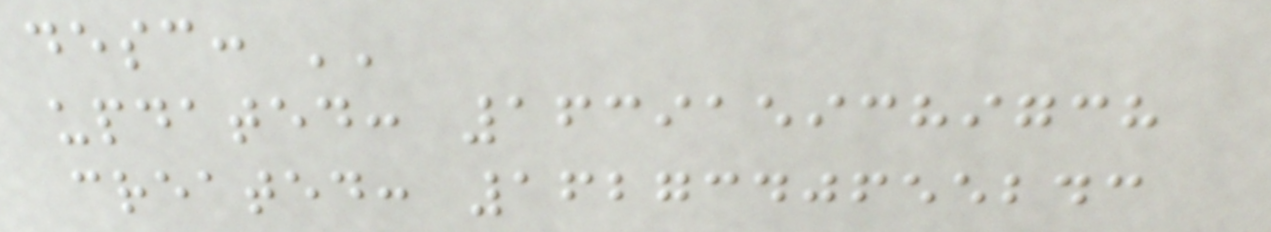desc: ''
updated: 1639159389738
created: 1627340655243
